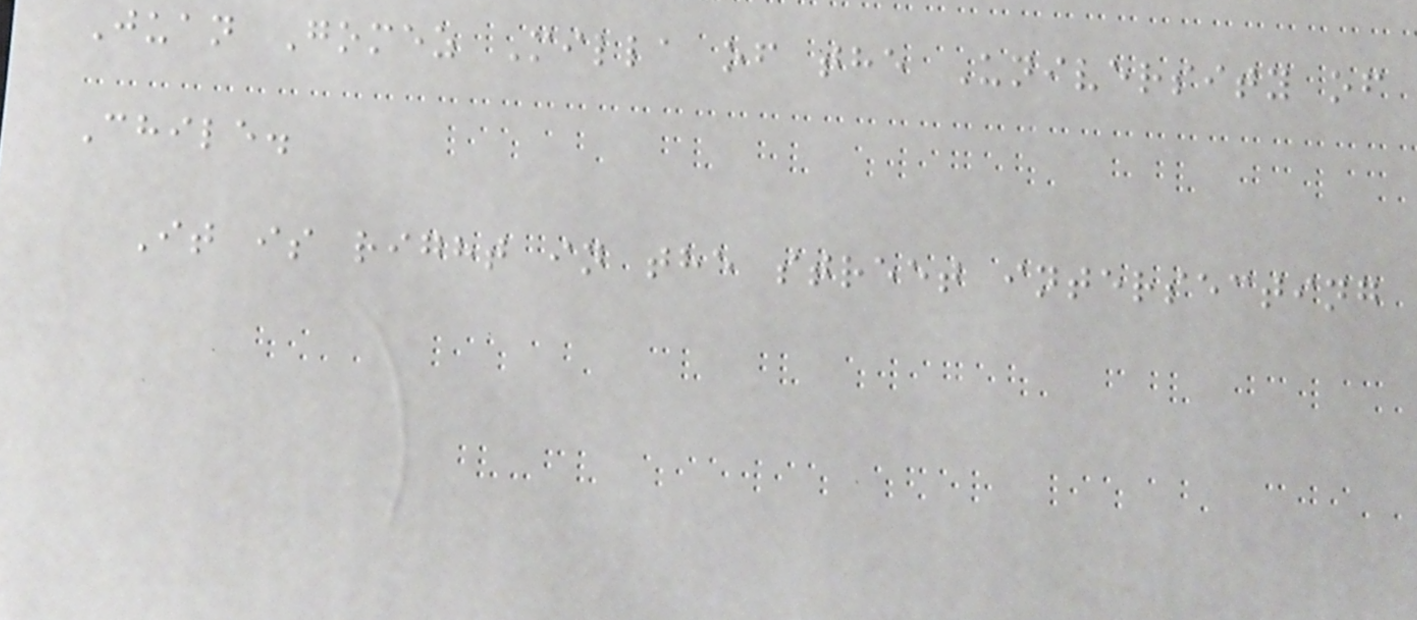Juan Gomez Milla of the University of
Chile.
It is right in the street intersecting
